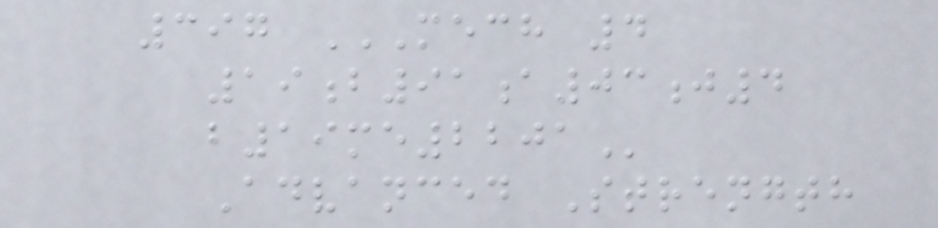397 MECH 4
19B91A03J4
B19ME2201
Advanced Strength
